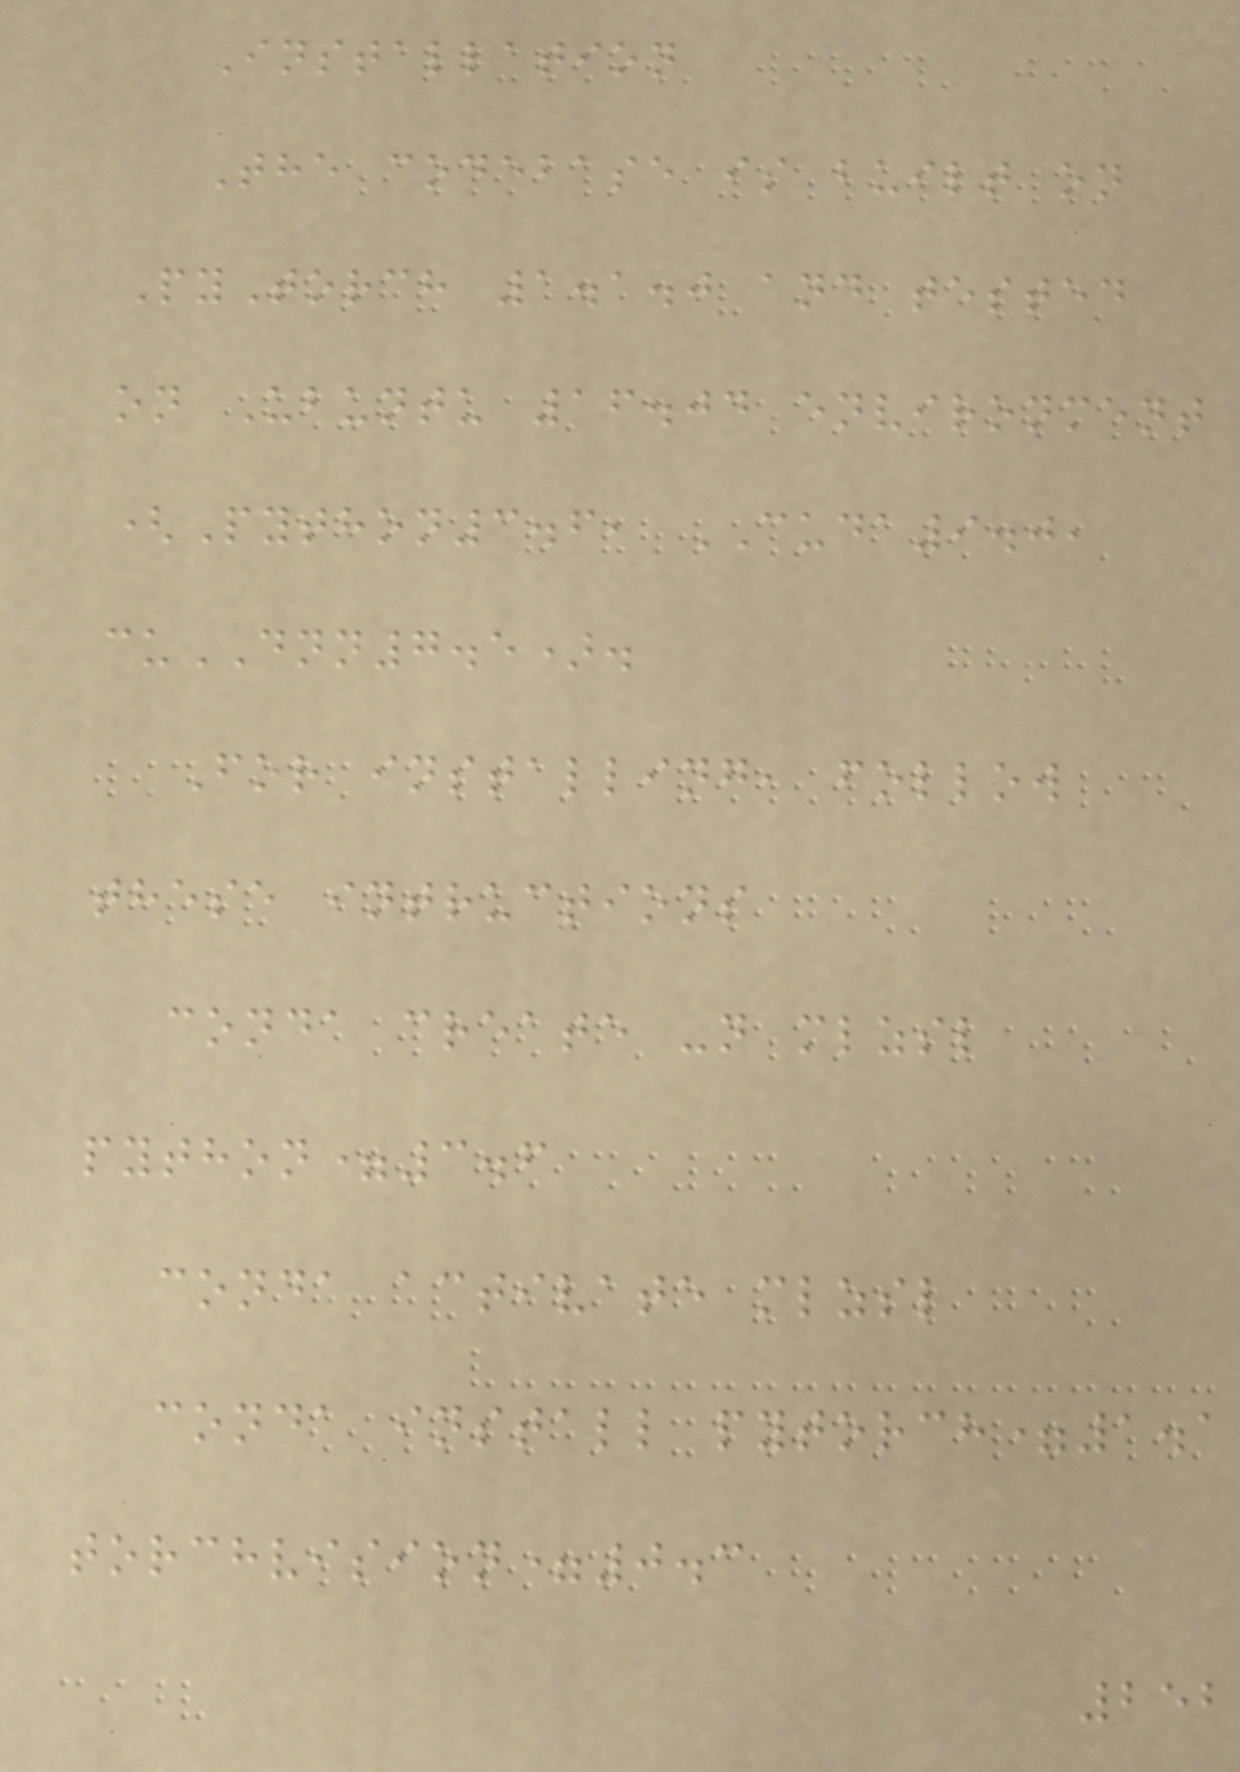Installation
The codebase is built on
PyTorch 1.1.0 and tested
on Ubuntu 16.04 environment
(Python3.6, CUDA9.0,
cuDNN7.5).
For installing, follow
these intructions
conda create -n mlzsl
python=3.6
conda activate mlzsl
conda install pytorch=1.1
torchvision=0.3
252
